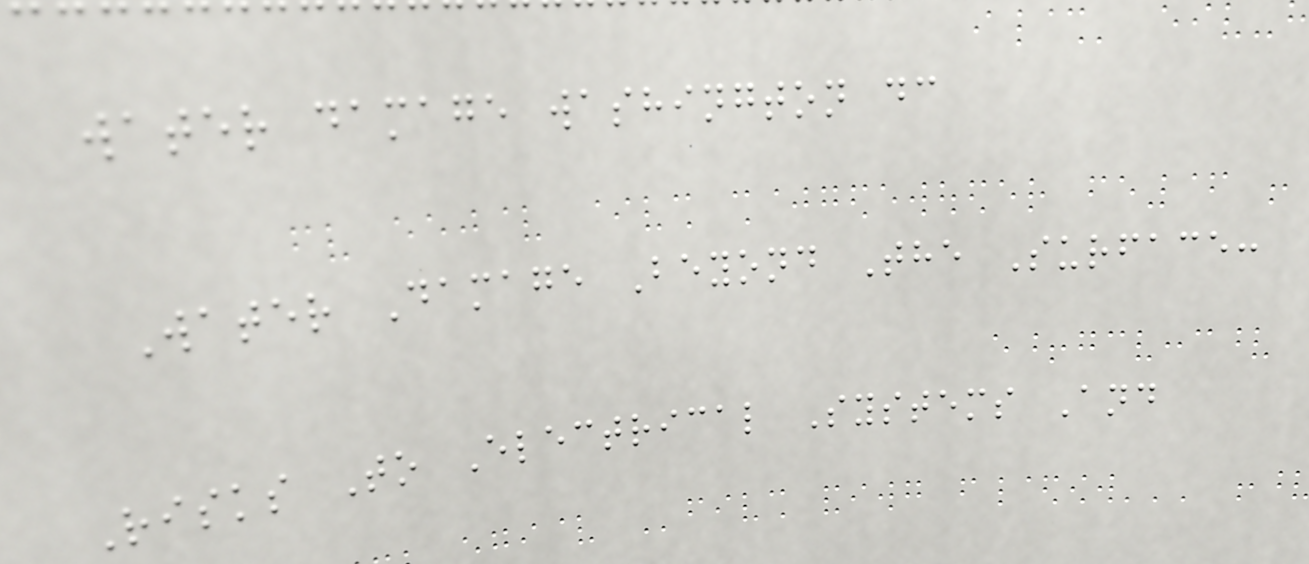water damage washington dc
Water Damage Beyond The Surface:
Risks To Electrical Systems And
